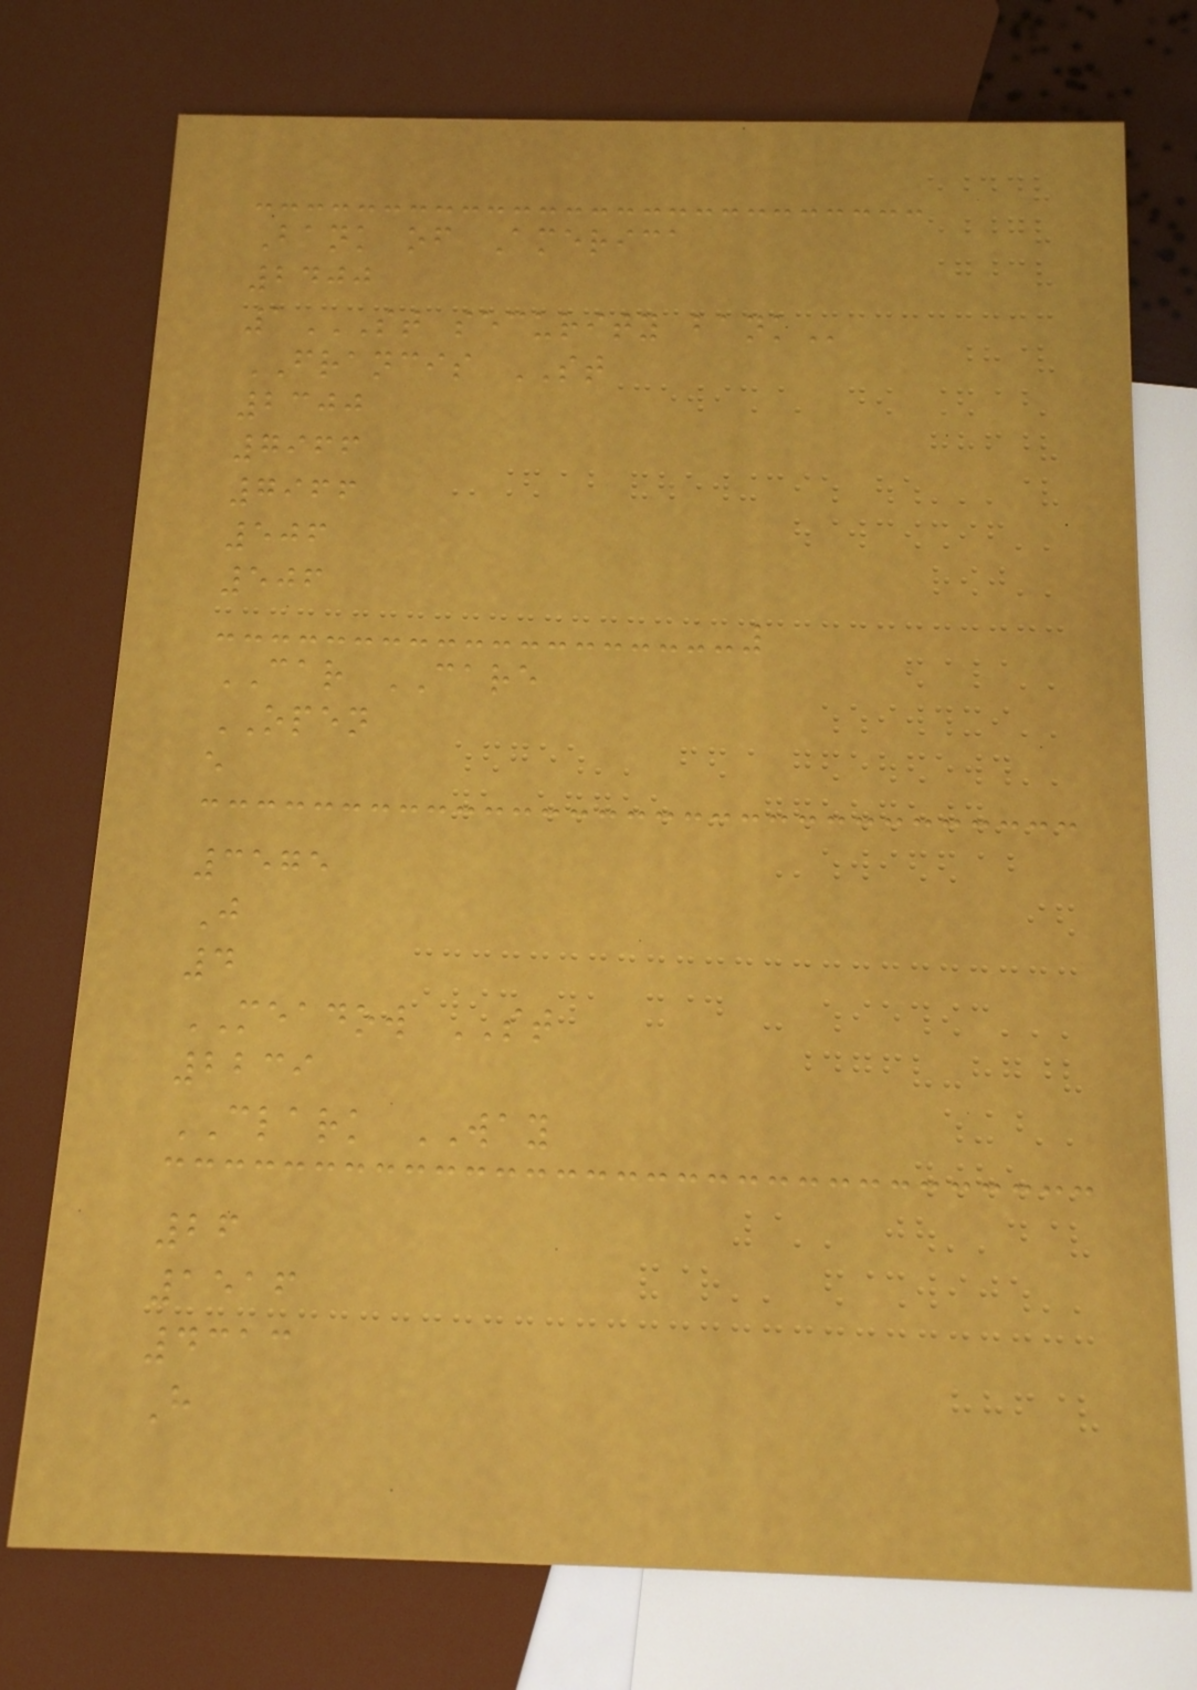Bank of America
2400
1ST SECURITY BANK
FRANCIS ST
2300
7966
7966
506
506
CAR CARE
OPEN
e
3575
J
4
MEADOW ST
2239
CLARK WAY
26
1516
4313
H
